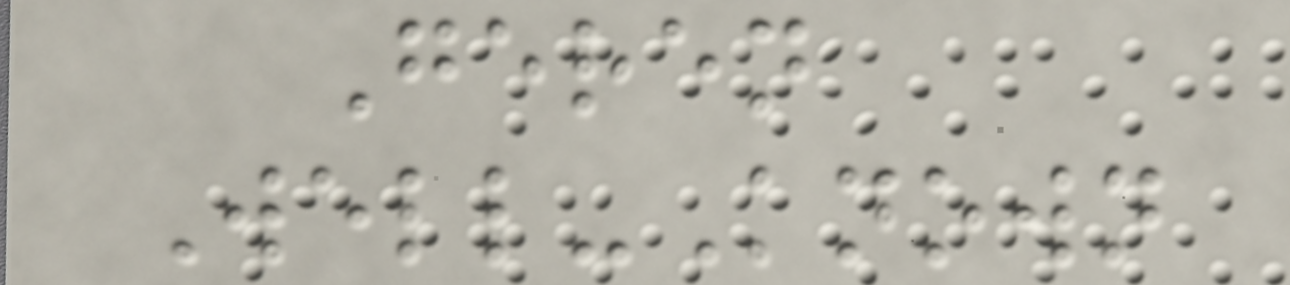Geren
Well-Known
